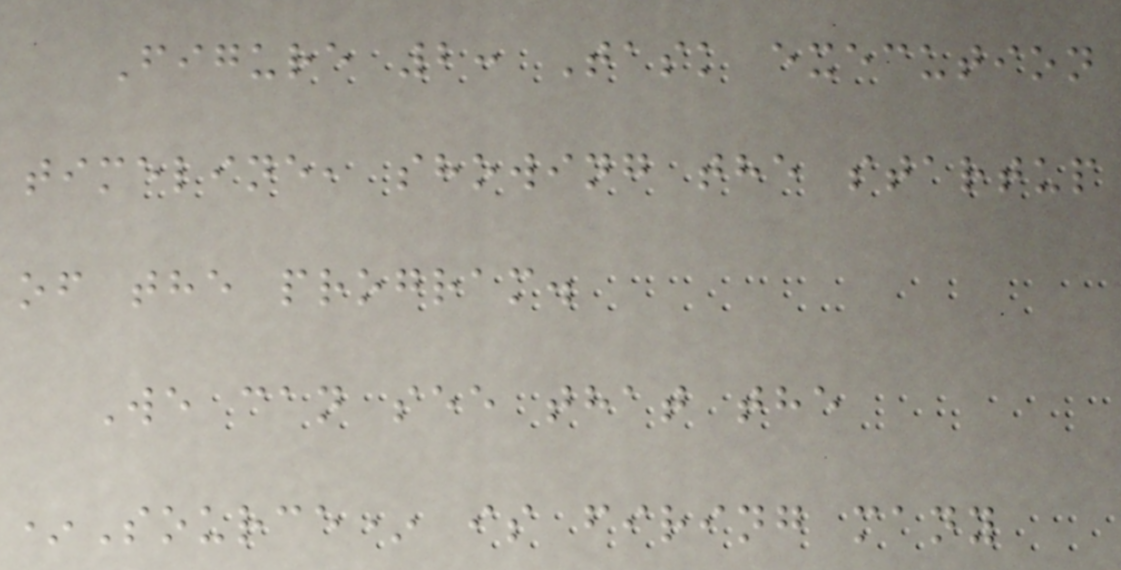Figure 2: Task execution
timeline, showing the startup
of the program.
We can see that the
*Source* is firing many
